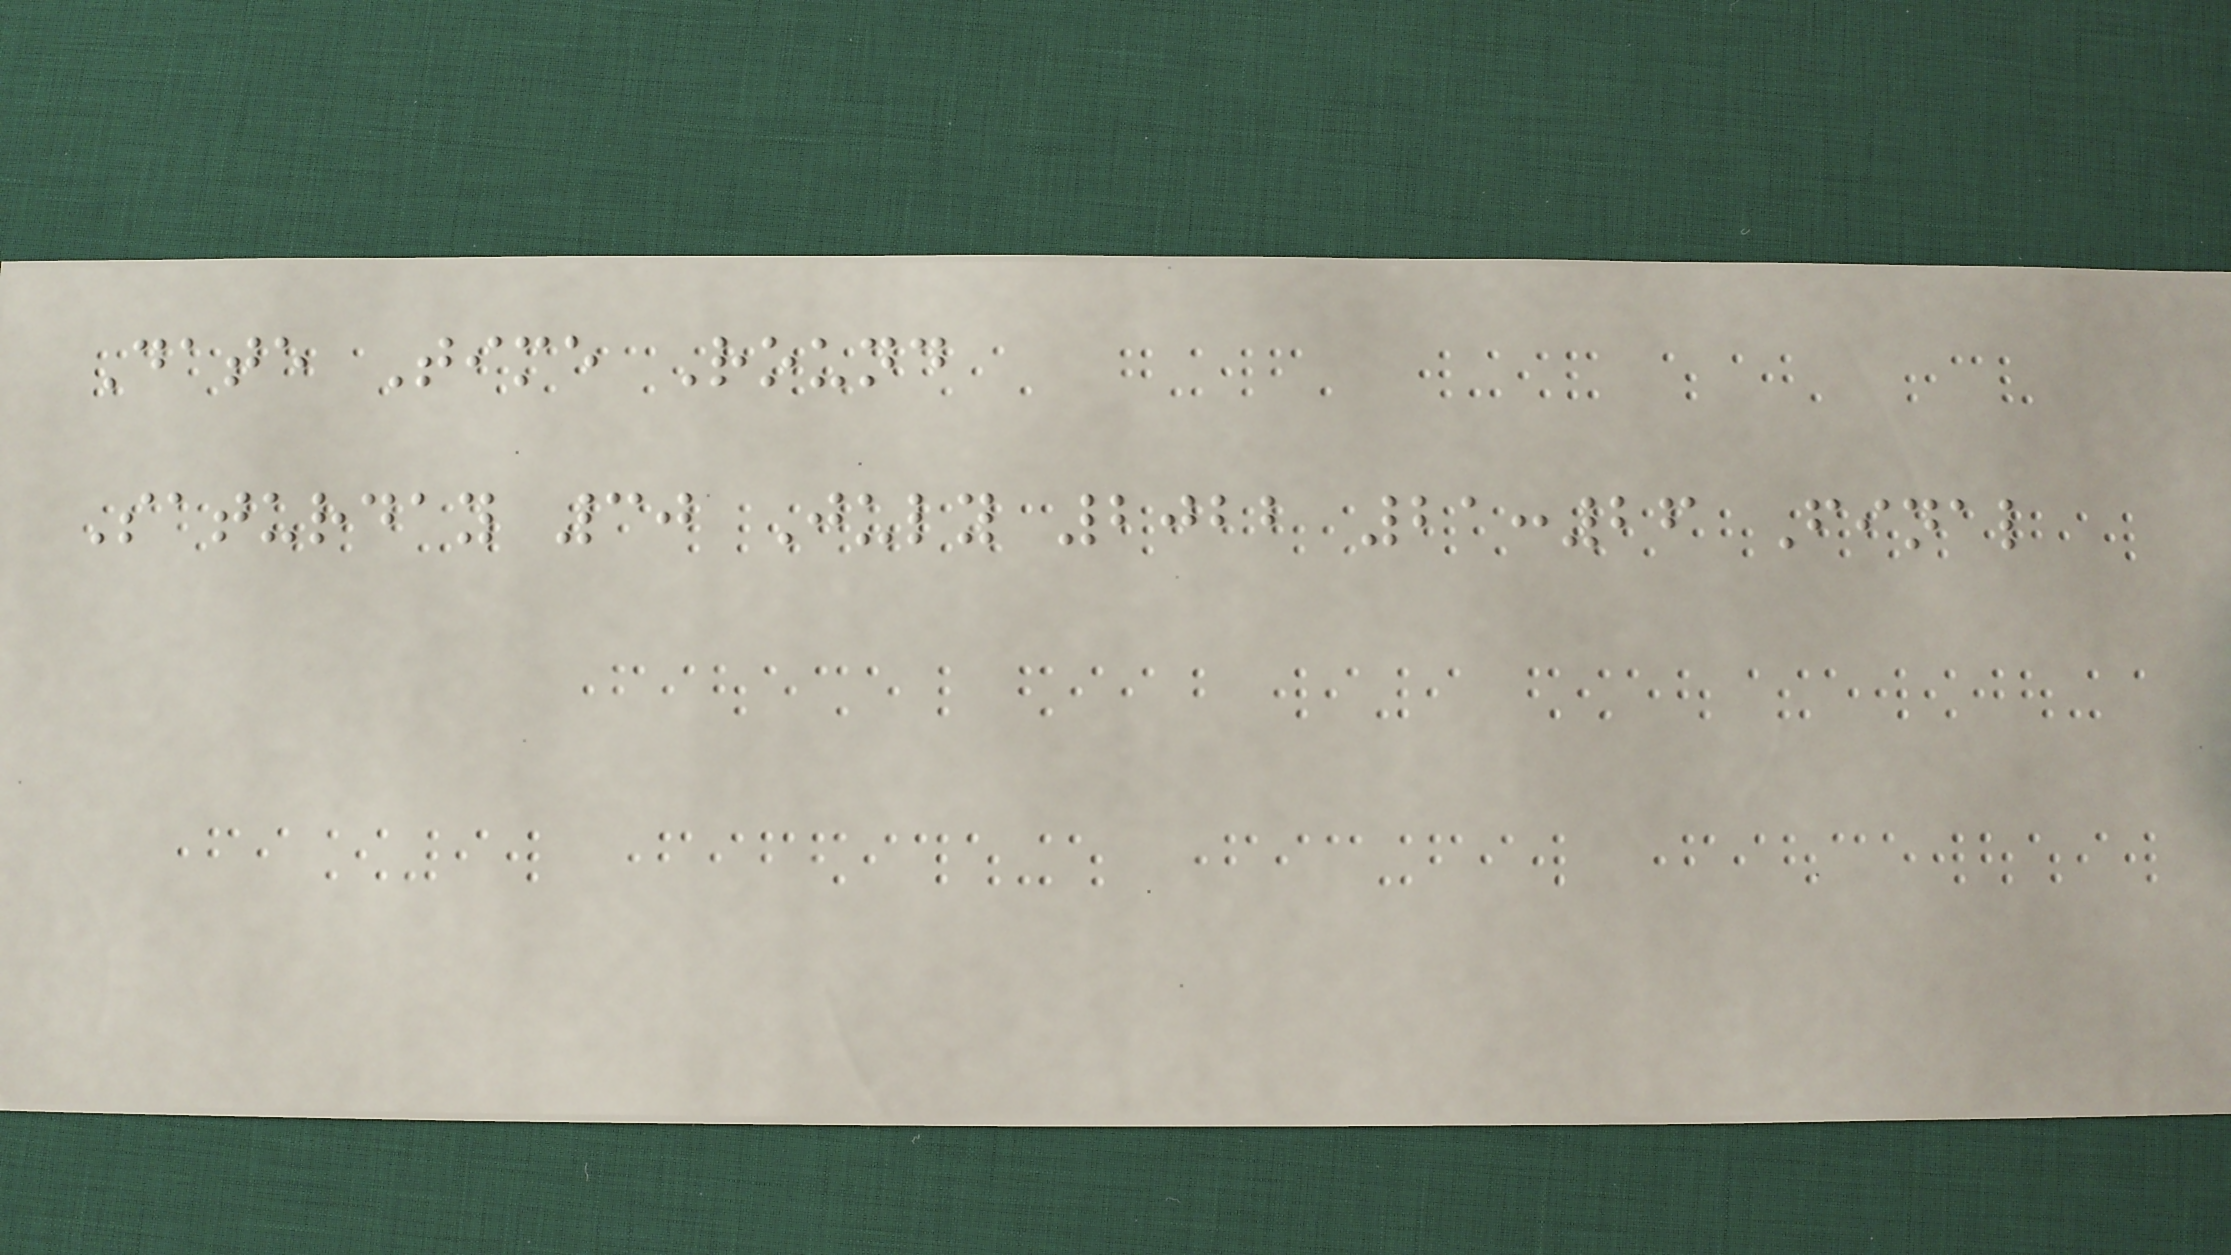Date Time Round
Saturday 30 July 2022 21:26 Final
